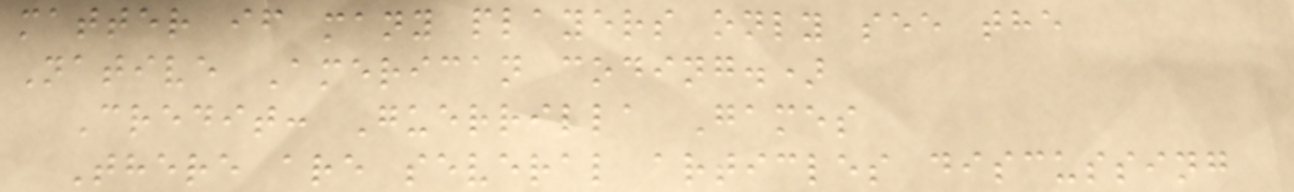matter if many players only see the
Native American coding.)
Credit: Guerrilla Games
There are several articles discussing
